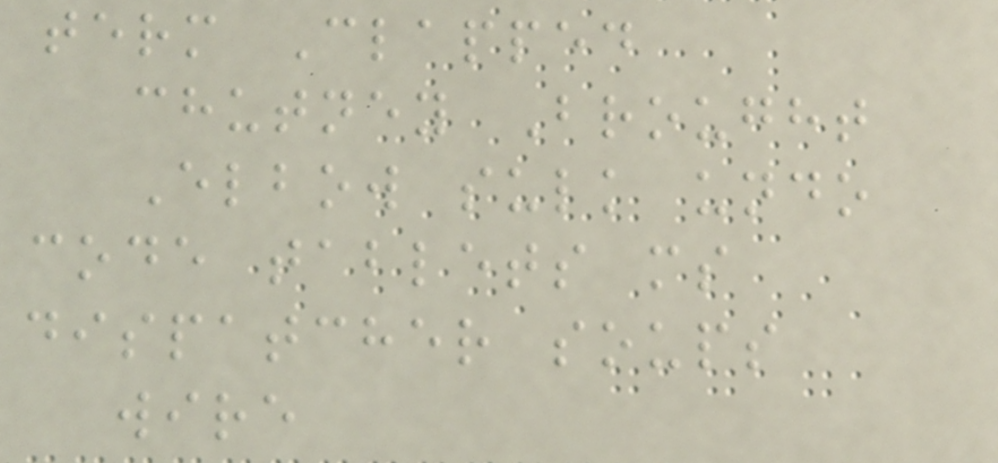term Clapped
chutney Brought
Elbow sulk undo
code tablets ms
dispatcher soups
wire
